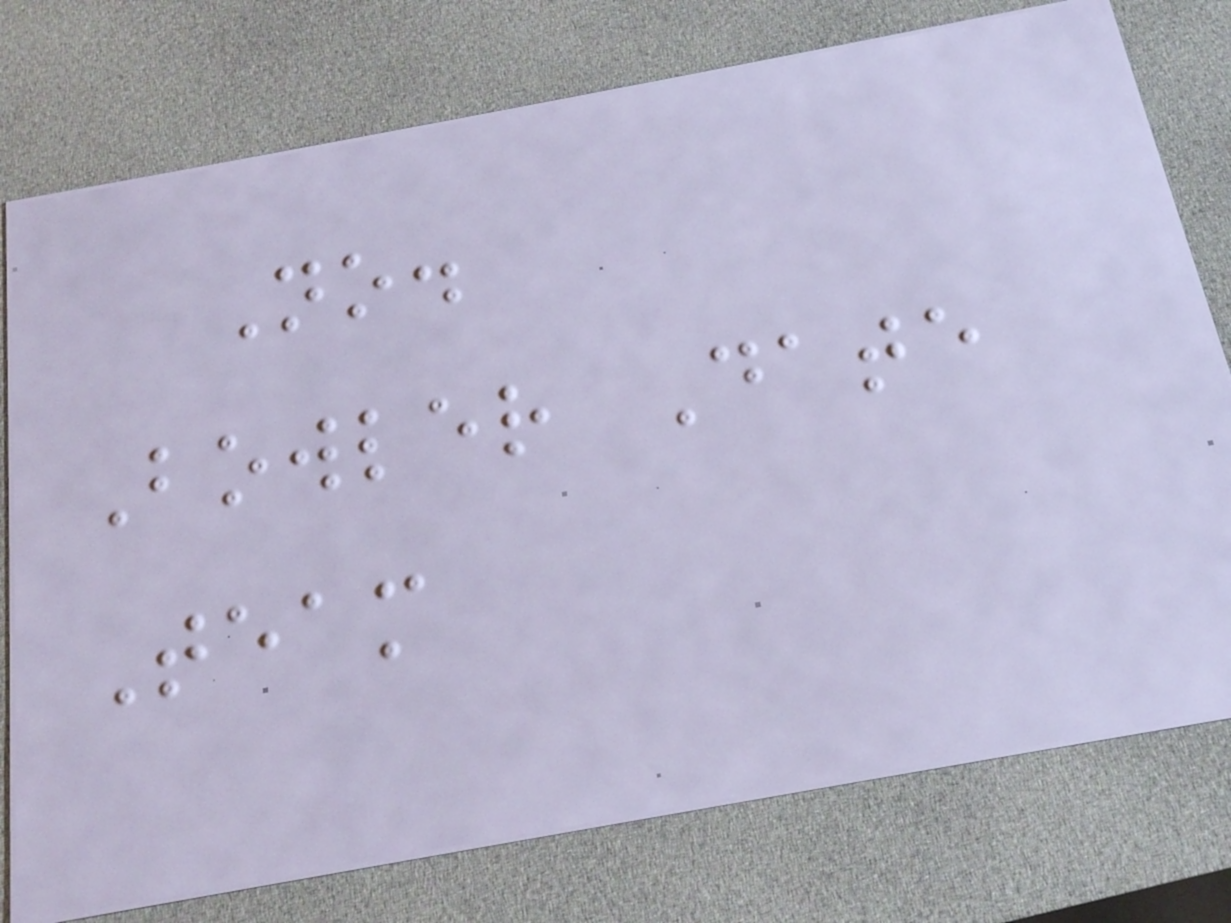No.
Bowler Date
Team
